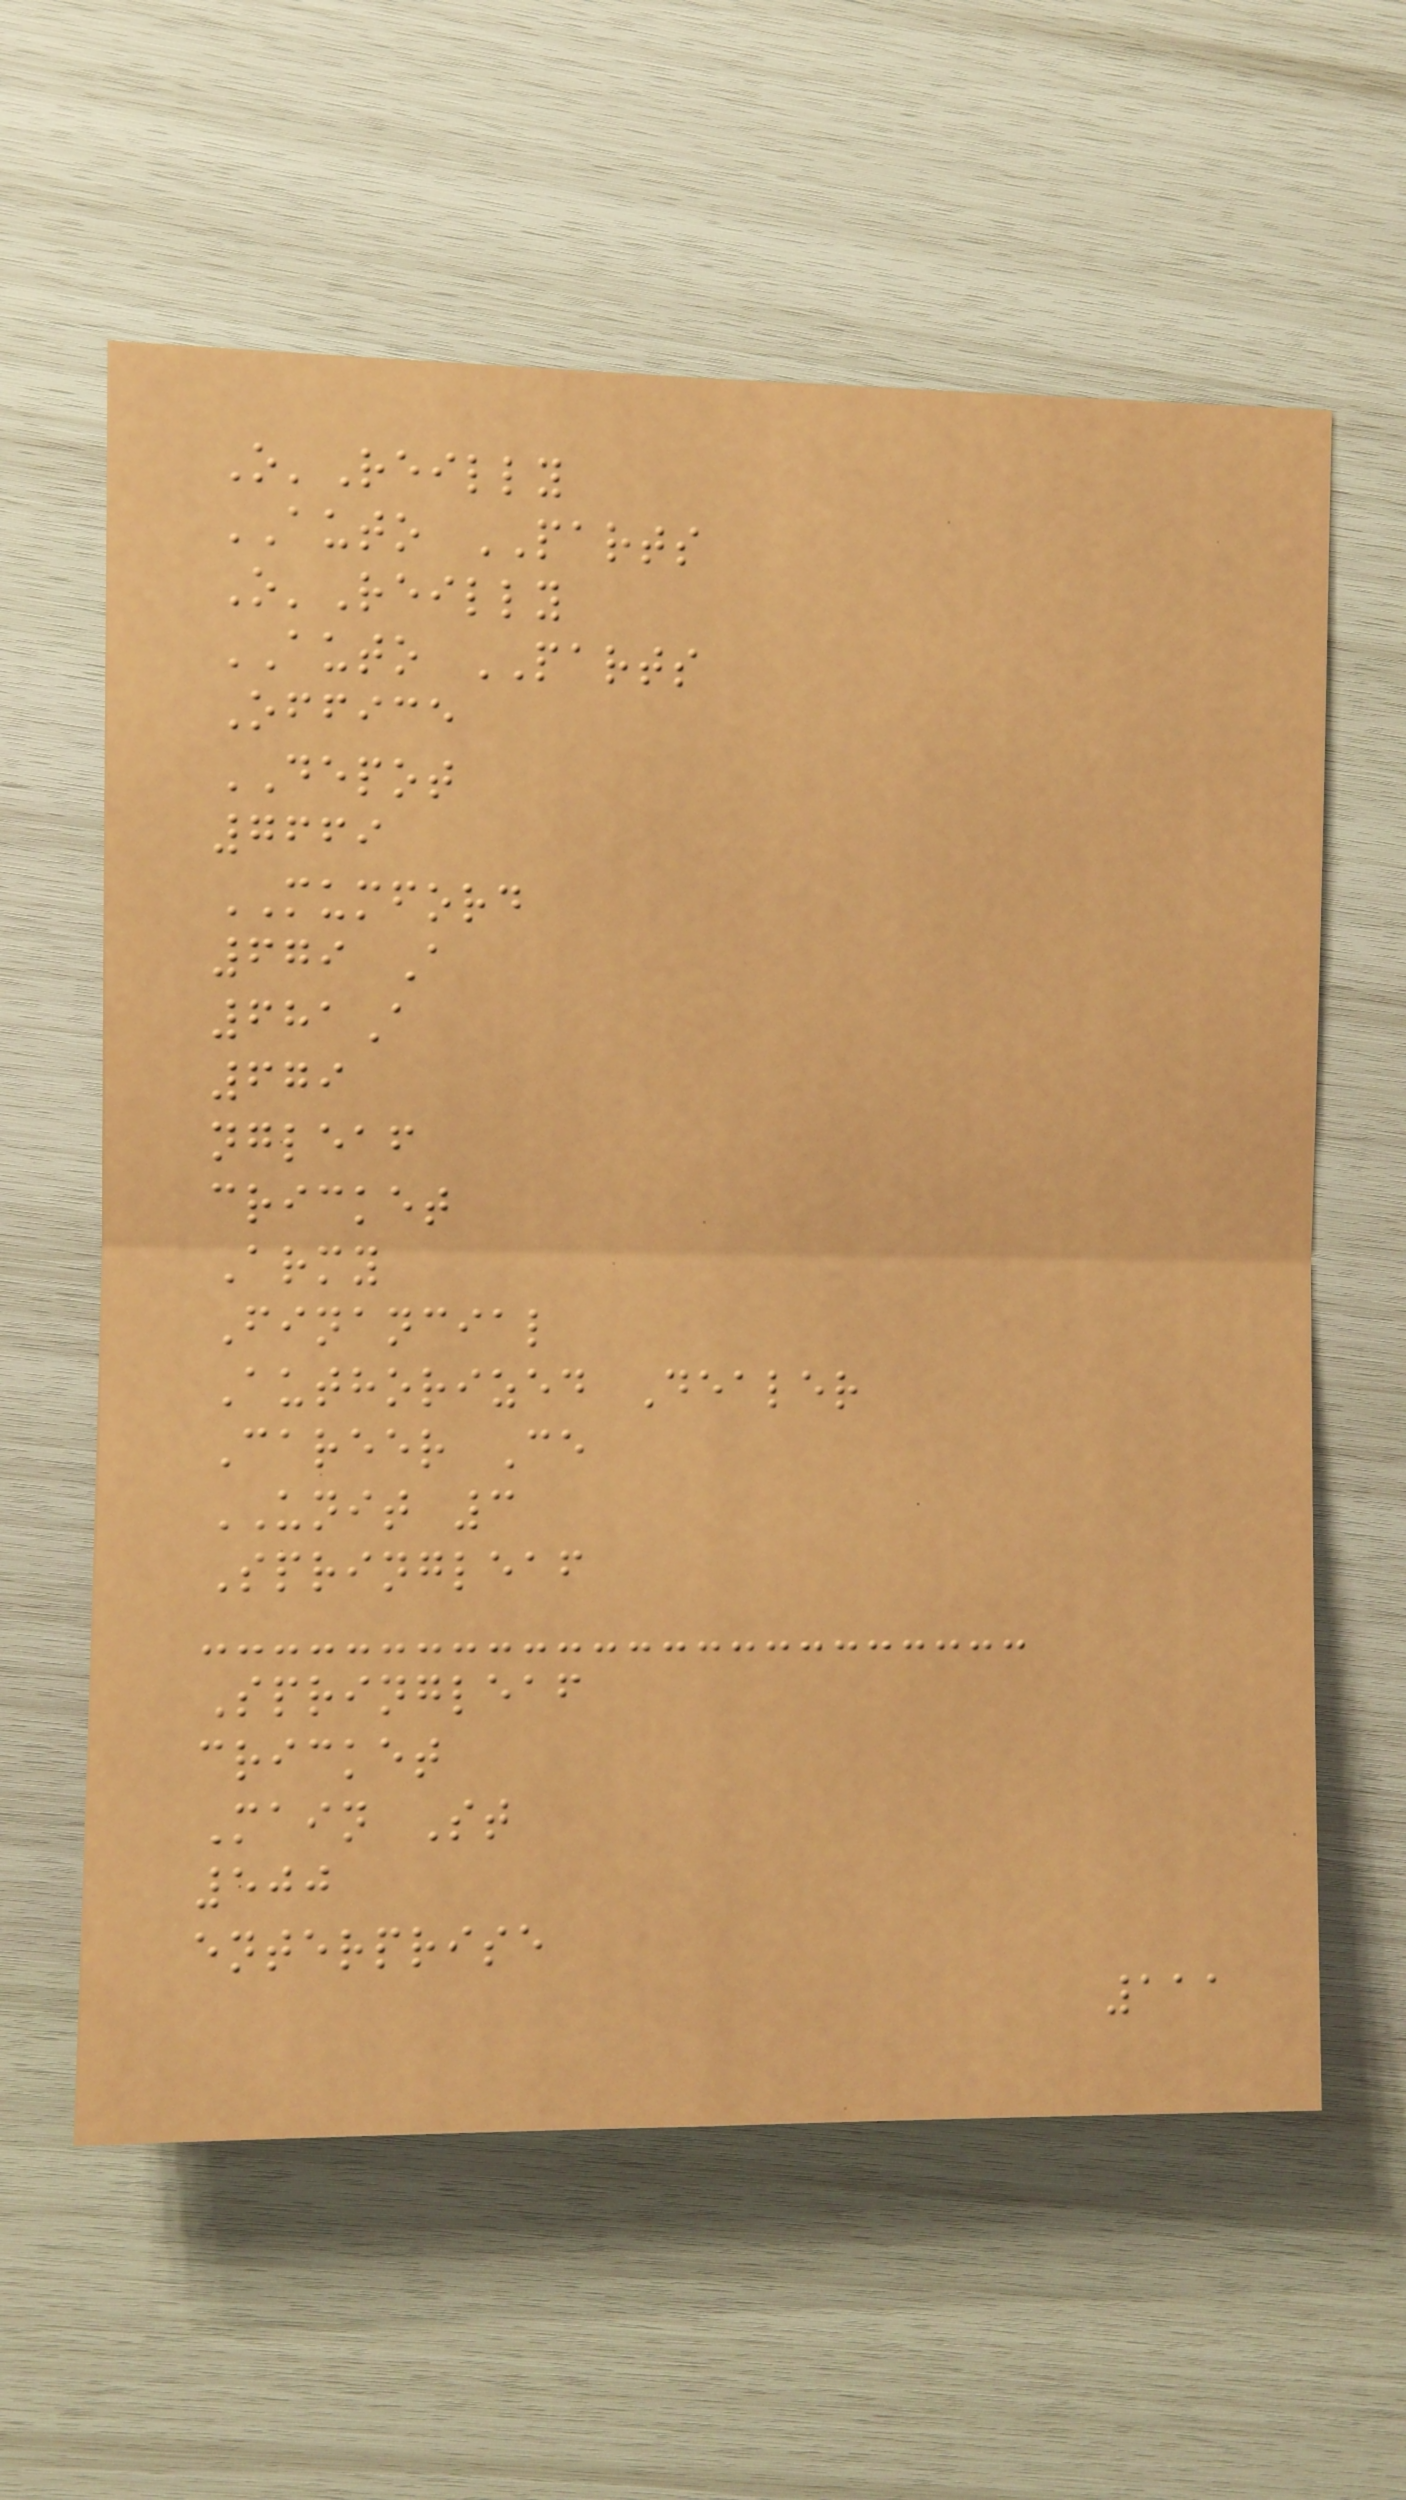O'Reilly
AUTO PARTS
O'Reilly
AUTO PARTS
Office
DEPOT
7669
MUMFORD
679 A
681A
679
ngleaf
cricket
Army
Financial
Authorized Dealer
Career Ce
UNIT 3
Springleaf
Springleaf
cricket
Main St
500
enterprise
111
